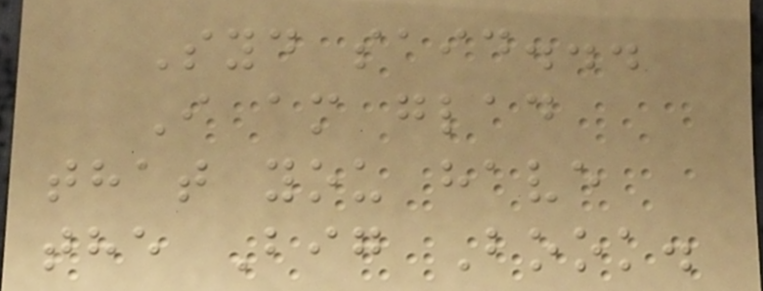Syd said...
I am glad
that you have
the Big Book.
